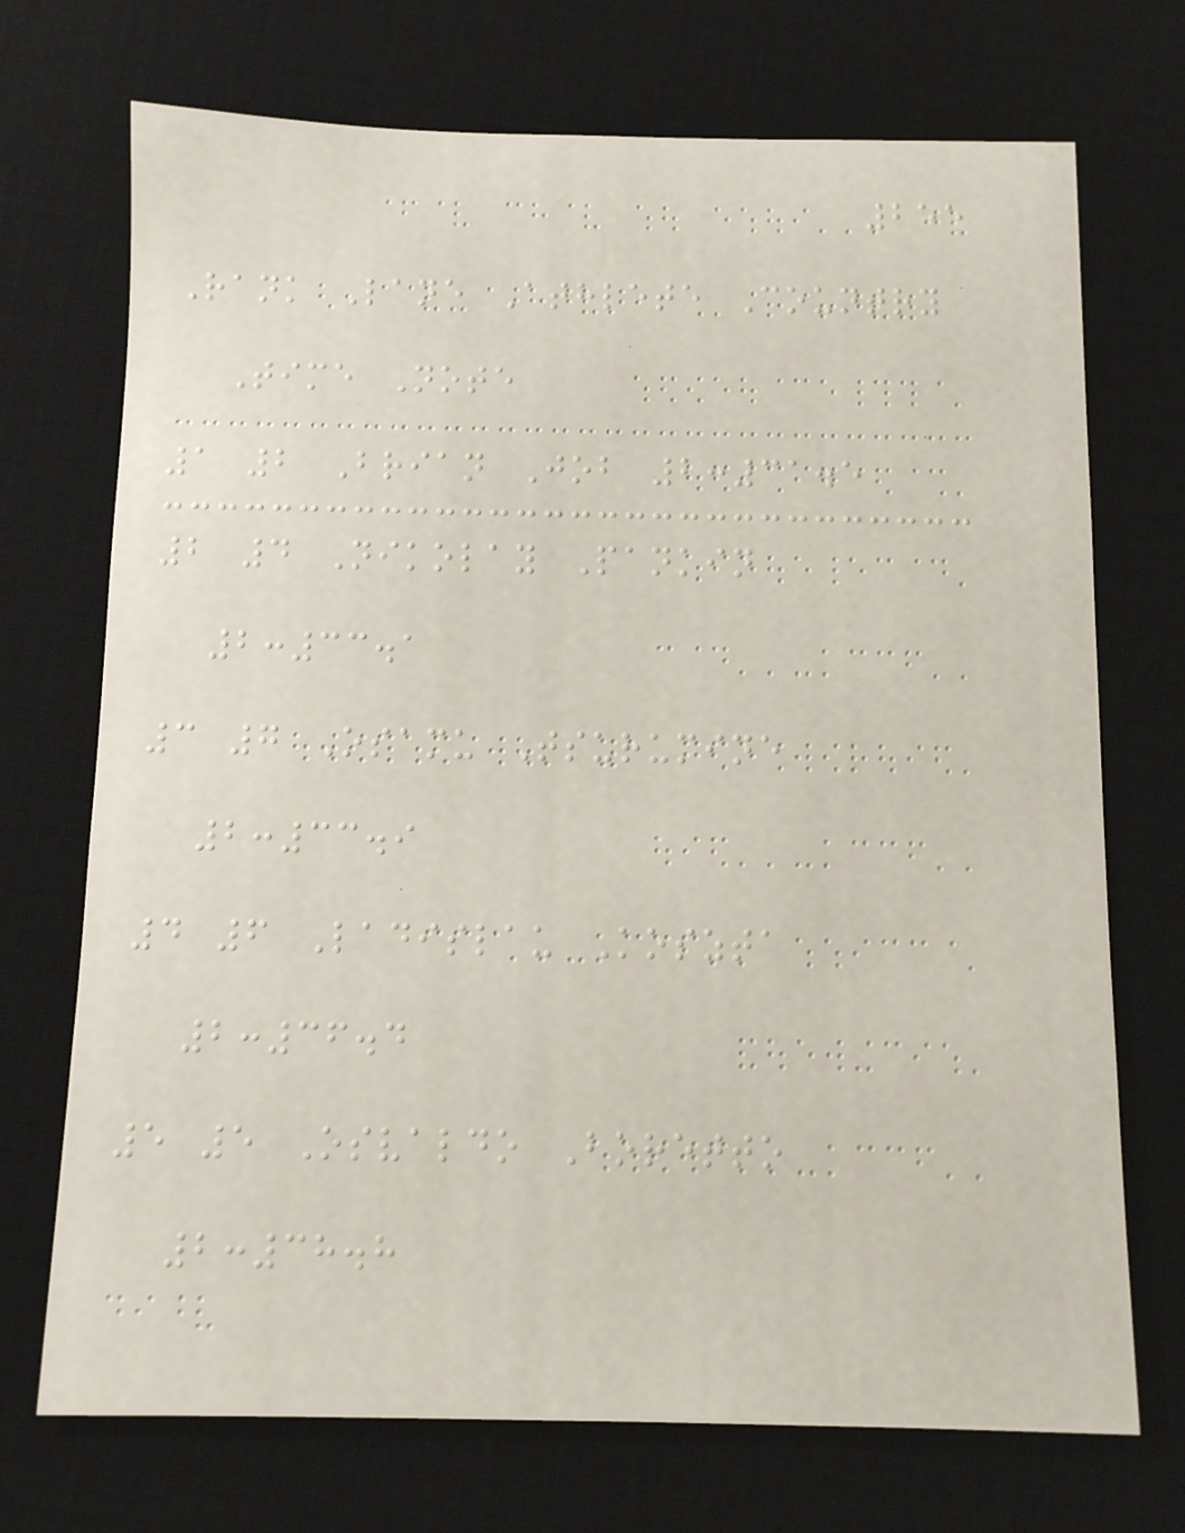255
Rank Lane Athlete Country
Time Note
1 2 Brian Job 2:31.5
2 4 Nikolay Pankin
2:33.1
3 7 Osamu Tsurumine
2:33.9
4 6 Ladislau Koszta
2:36.4
5 5 Osvaldo Boretto
2:38.8
